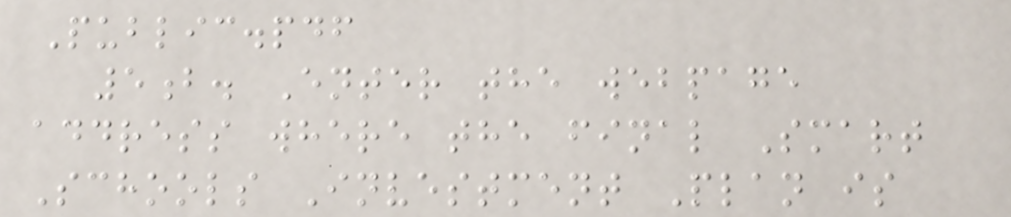Public.pdf
5b. Enter the webpage
address where the final Smart
Schools Investment Plan is
